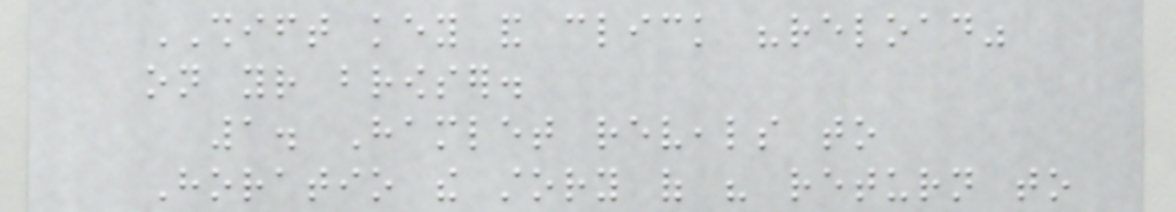SHIFT key and click "reload"
on your browser.
1. Hamlet reveals to
Horatio the story of his return to
